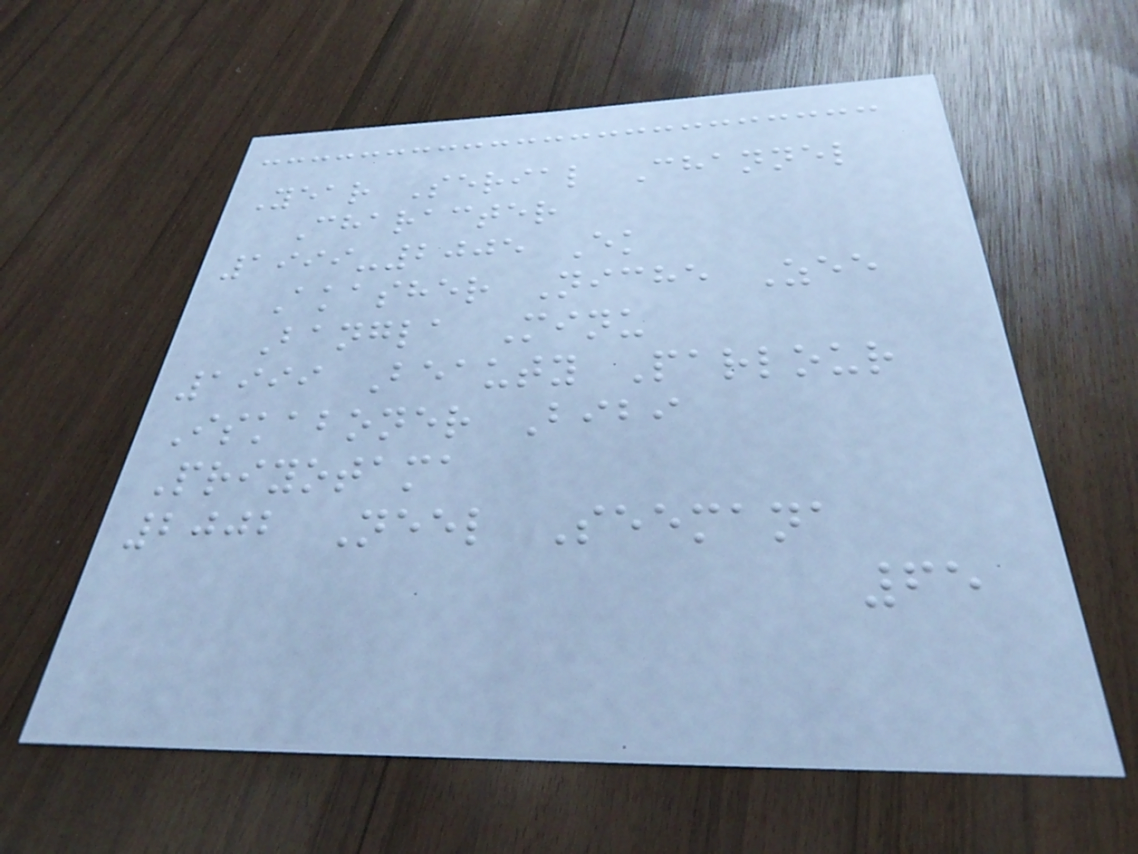Year Serial Channel
Character
1999-2005 Ek
Akasher Niche Zee
Bangla Minu
1999 Beauty Parlour
Iskaboner Bibi
Priyotama
2002 Neel Seemana
65
